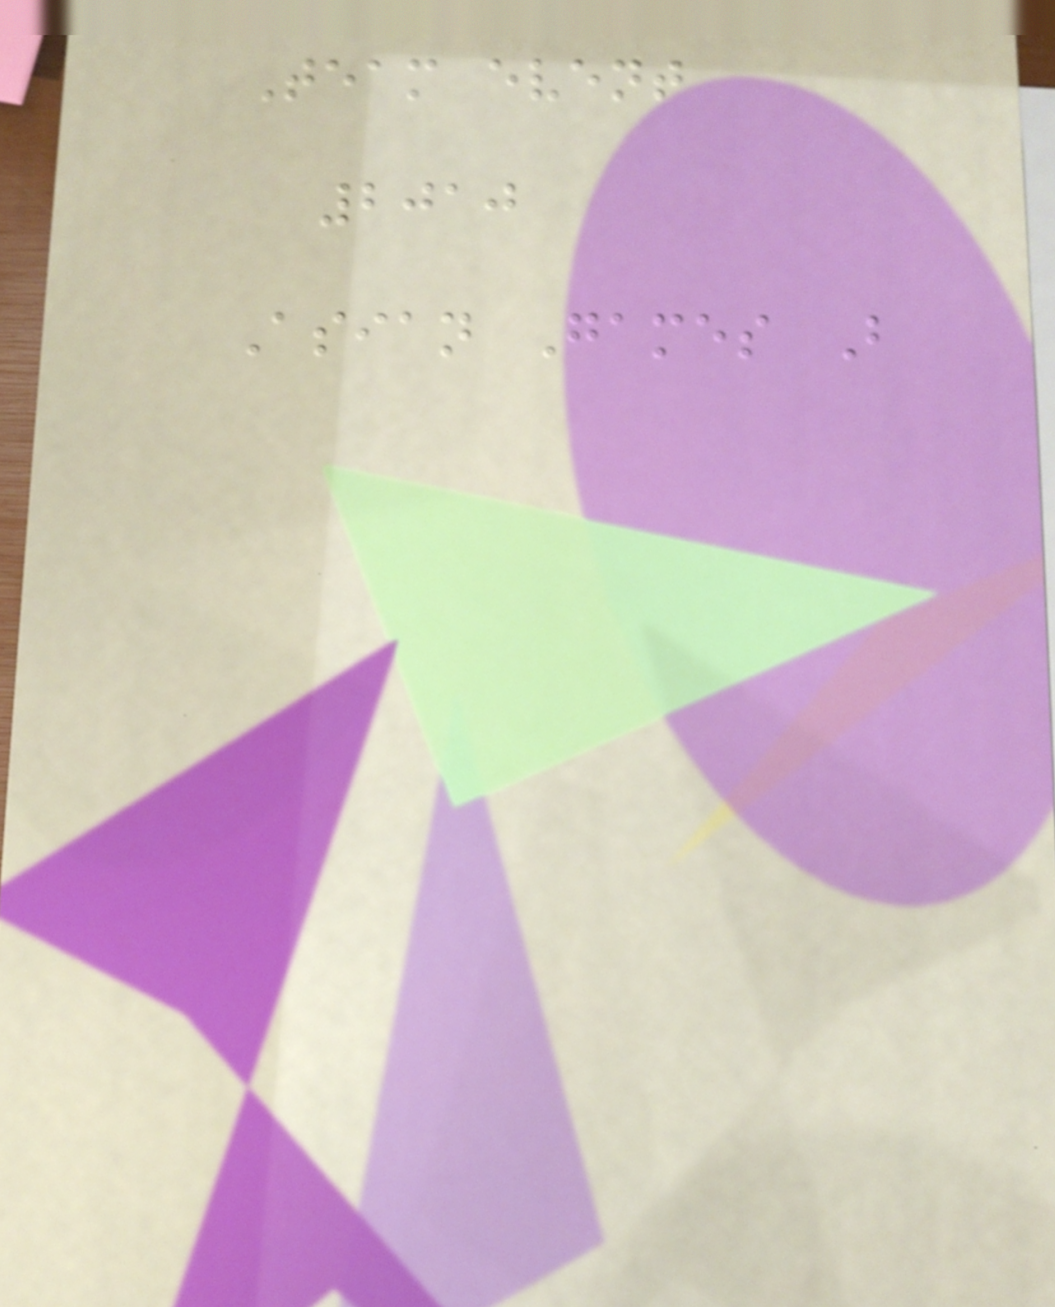Team event
2010
Asian Games B
